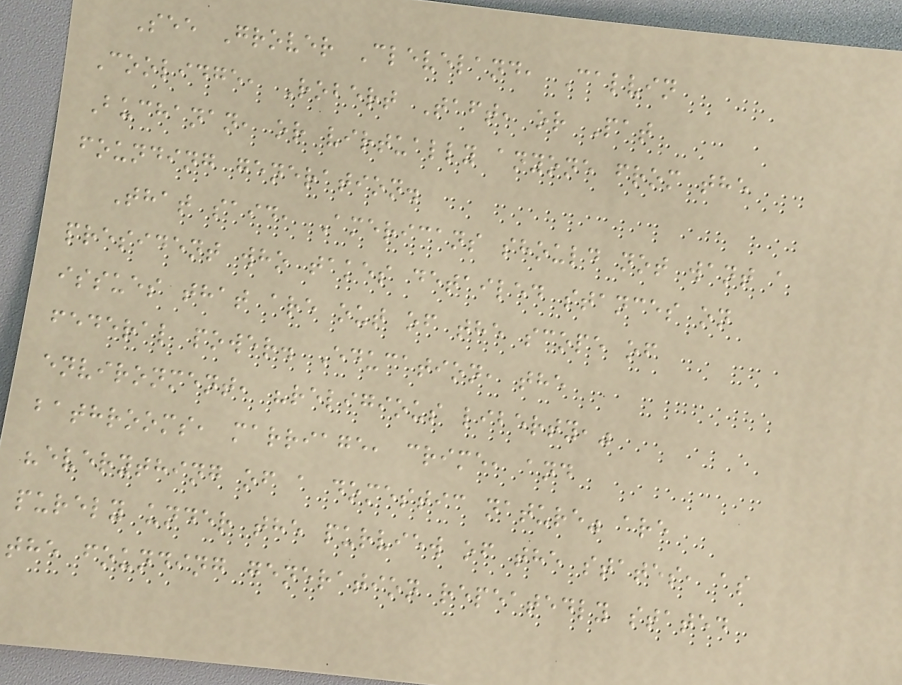See Grover Cleveland, Calvin
Coolidge, Robert Taft, or Pat
Buchanan, or virtually anyone from the
founding generation.
That said, Americans should not want a
president who takes detailed stances on
issues that are out of the scope of
federal power. Education, the
environment, "religious liberty,"
bathrooms, marriage, crime, and
"everything of a domestic nature" are
purely under the purview of the states, as
the founding generation repeatedly stated
